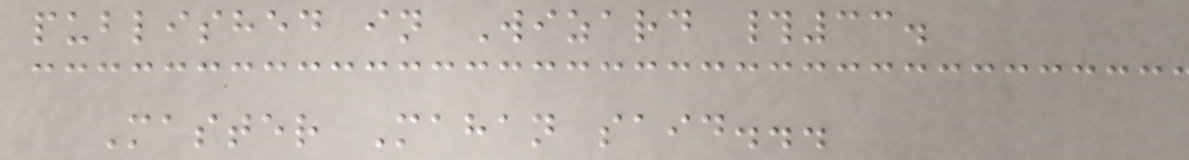published in Wizard #33.
Master Mahan said...
